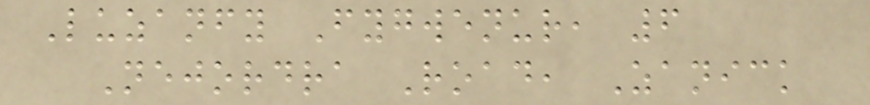Luzanfy Fygwenur, 6
Nejordra Road, Zanick
